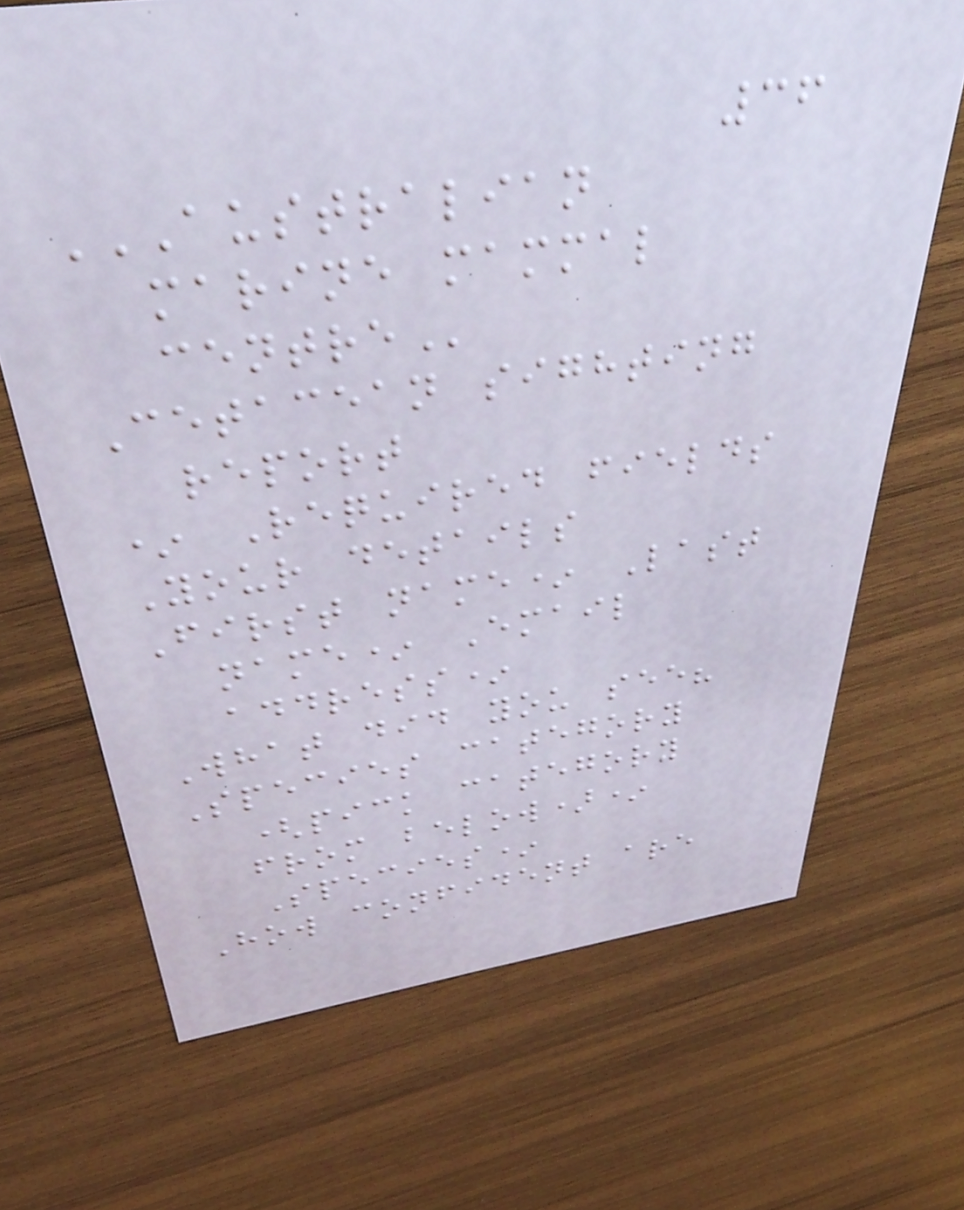36
AUSTRALIAN
MARINE MAMMAL
CENTRE
Cetacean sighting
report
* Required fields
Your details
First name* Last
name* Email
address*
What did you see?
Species category
(pick category
from below)*
Species*
How confident are
